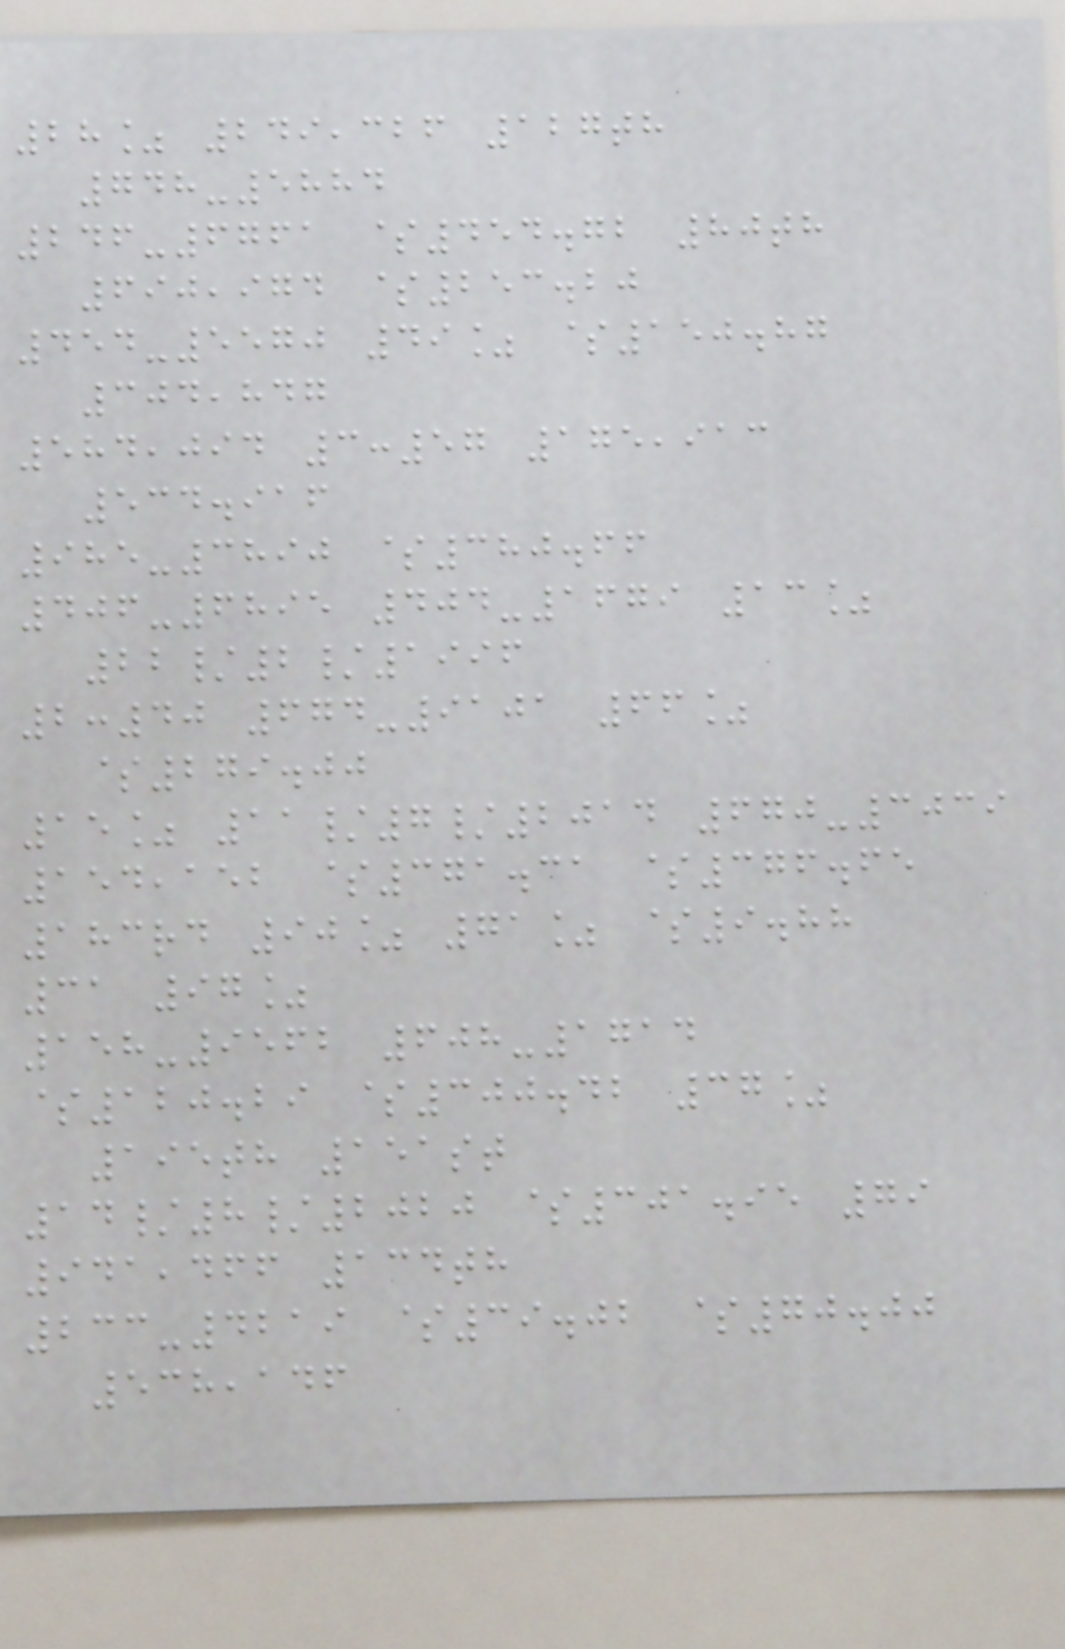28% 249,326 127th
748-5884
246-6761 $454.72 80th
690,974 $253.20
454-5570 49% $150.87
304,847
584,094 3:57 175,913
534.916
985-3890 $380.66
406-6895 404-1679 13%
22/2/1996
2:40 674-9101 66%
$279.00
15% 11/7/2014 670-3039
154,152 $371.31 $376.65
183rd 90% 71% $9.88
31 97%
158-9562 608-1714
$120.29 $300.42 37%
195th 151st
14/8/2020 $301.95 79
941,466 134th
233-4219 $39.02 $70.00
538,146
